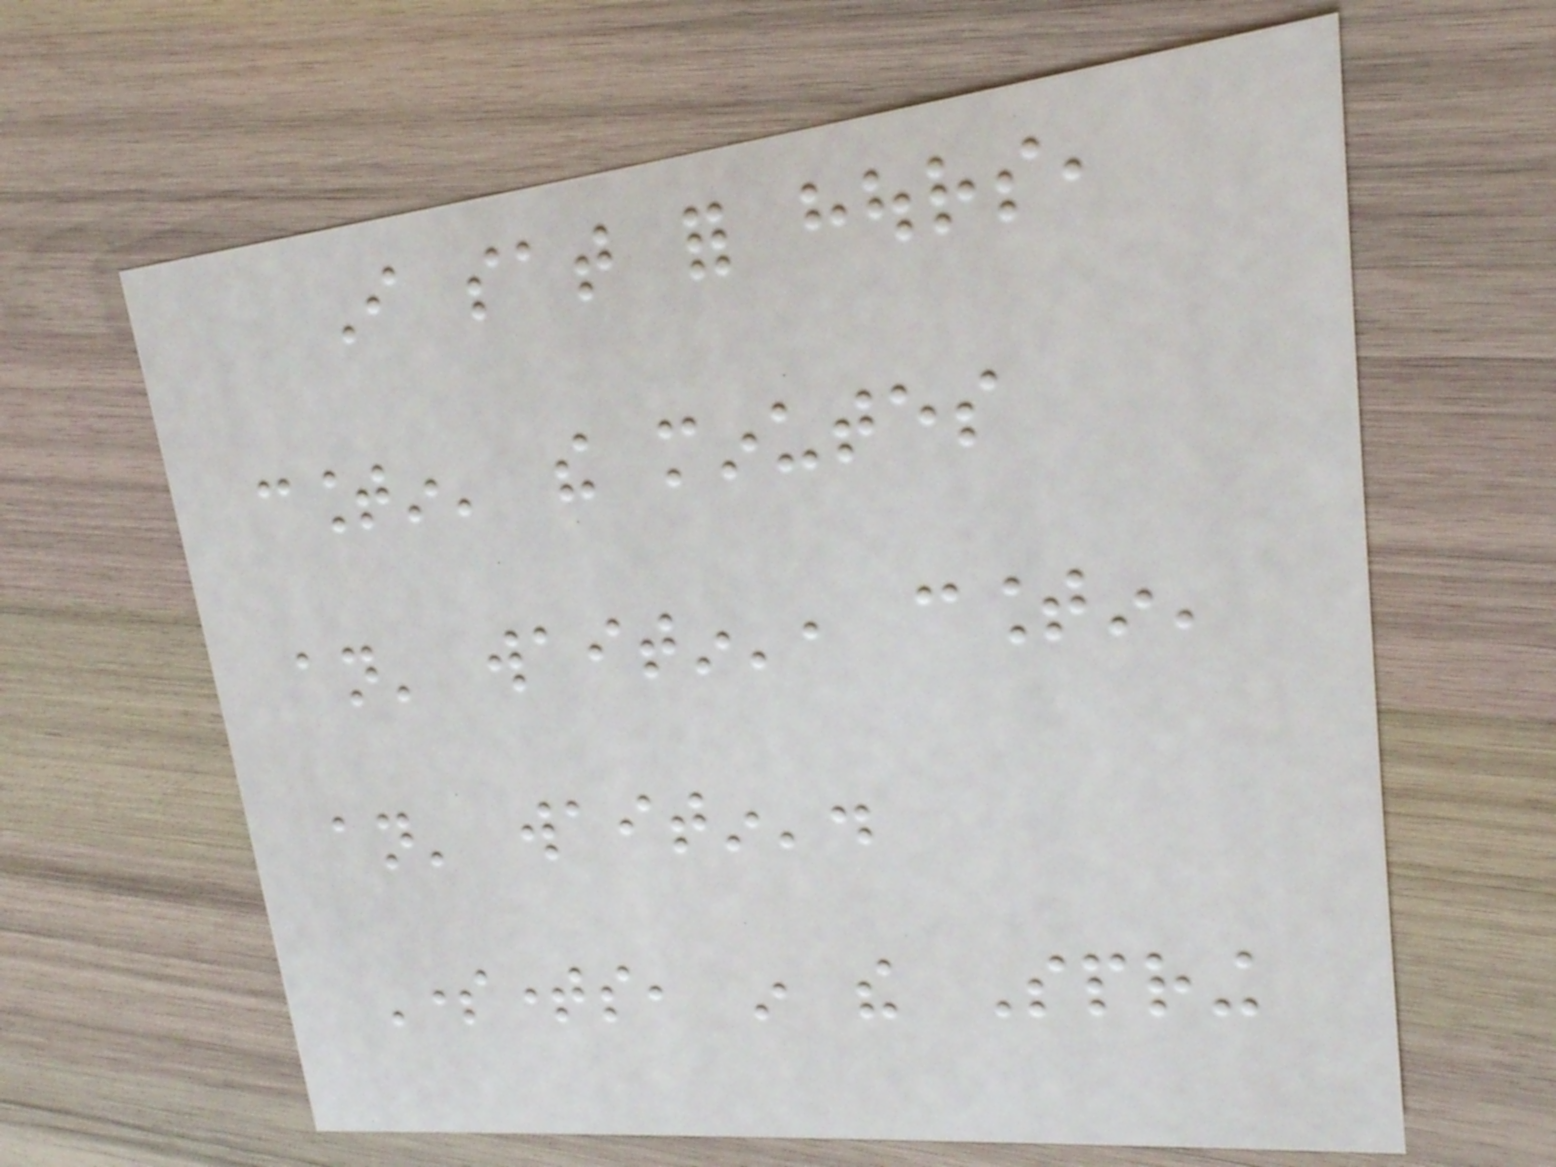I sat for hours,
countin' the minutes
an' waitin', countin'
an' waitin'.
Sometimes, in the Spring
